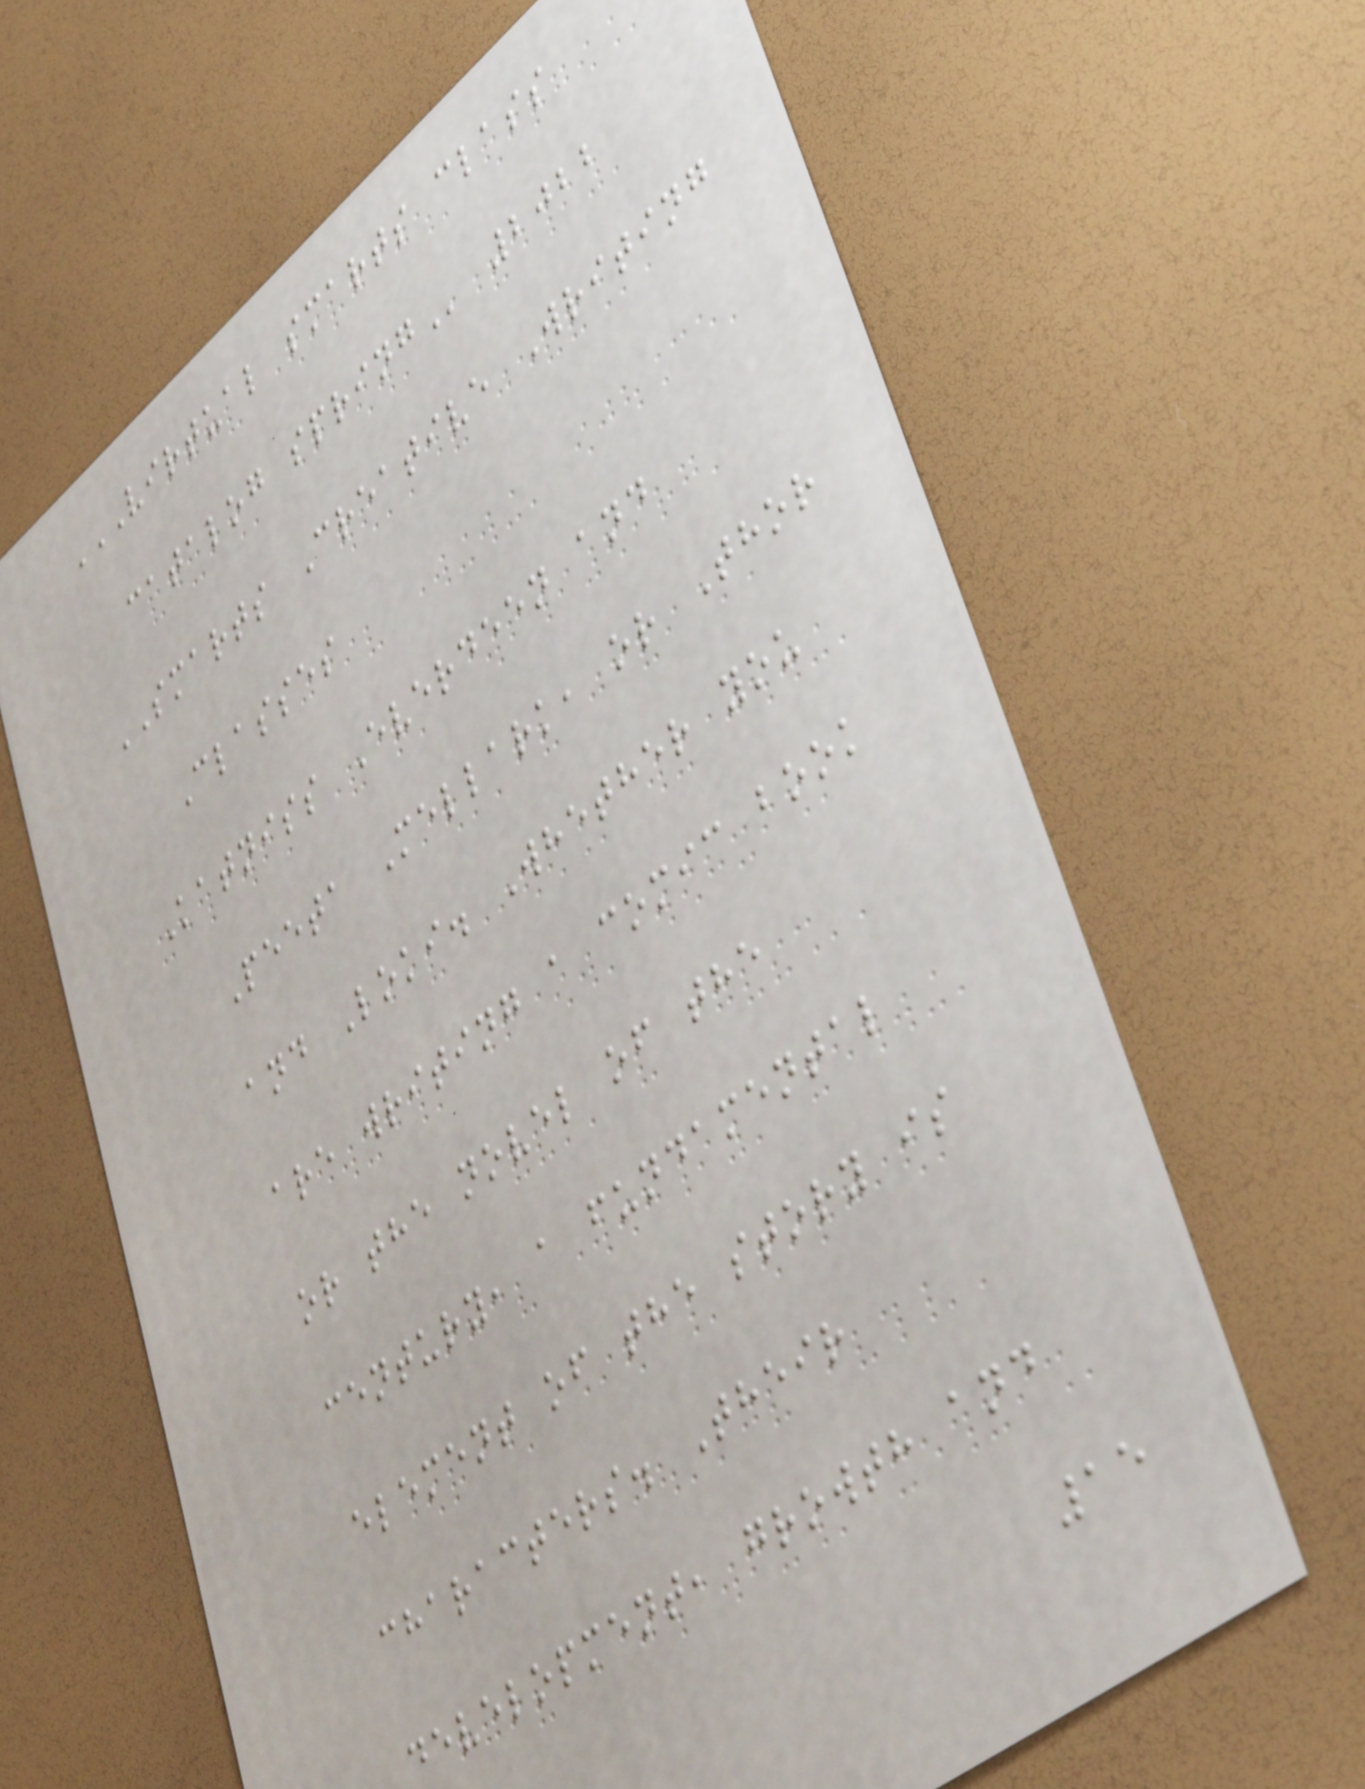VIRTUAL SMARTS CLASS
CATALOG SPRING 2022
SMARTS Creative Writing
Classes
Katniss Everdeen and
Peeta Mellark, or Thor
and Loki. Whether you
are writing a comic book
or the novel of the
century, a fundamental
element of the story is
characters. Their
development, growth and
15
